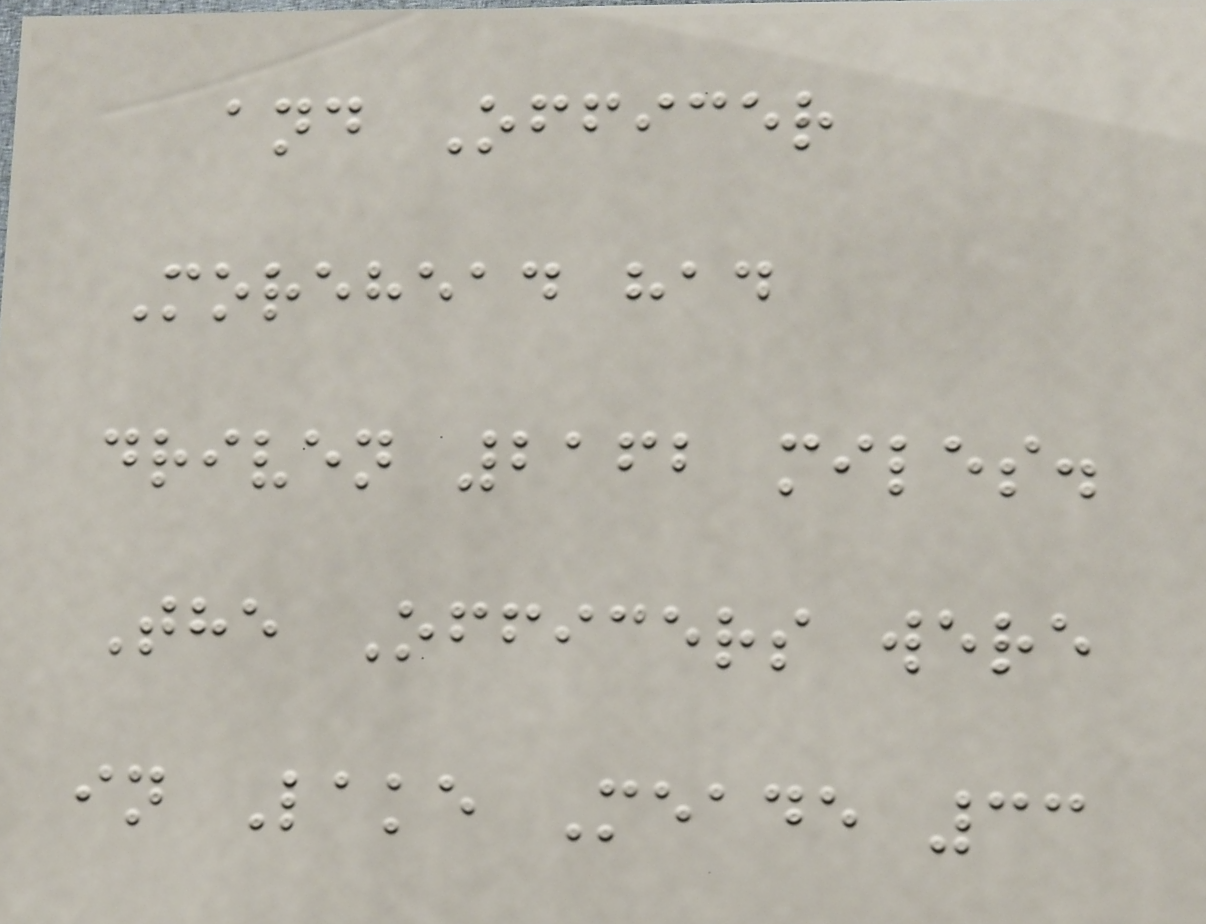and Officer
Morehead had
driven 2162 miles.
The Officers were
in Lake Meade 33
